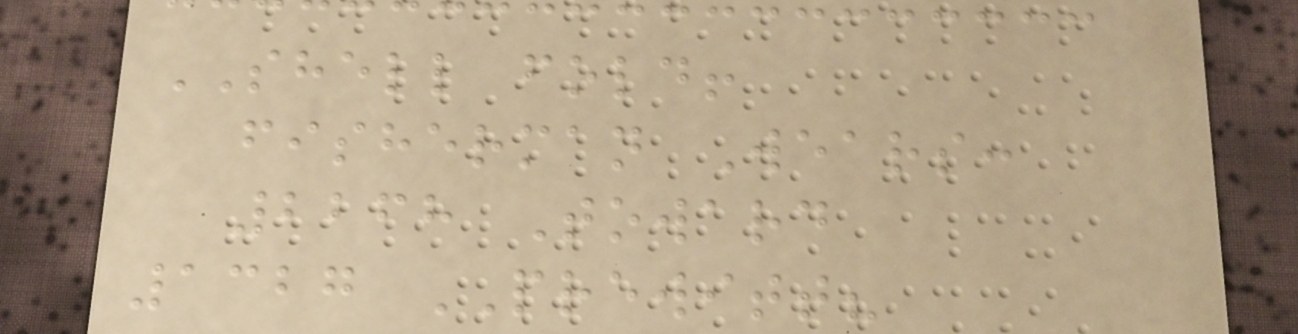SHELL fold!
fisherman Wears:
2268 Toward
1327 PREWITT?
